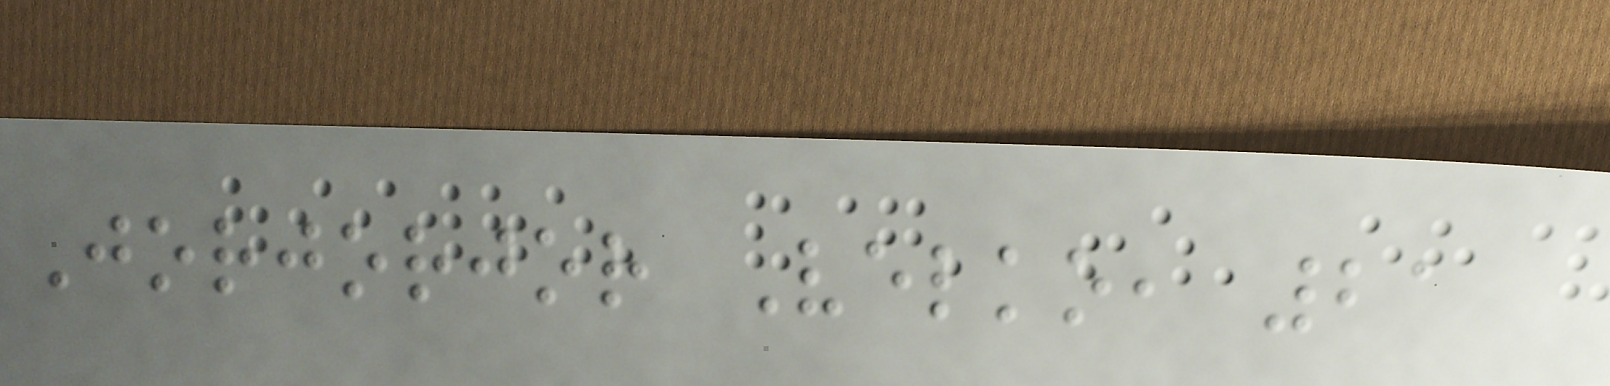Jorjorjor Velko, 21
